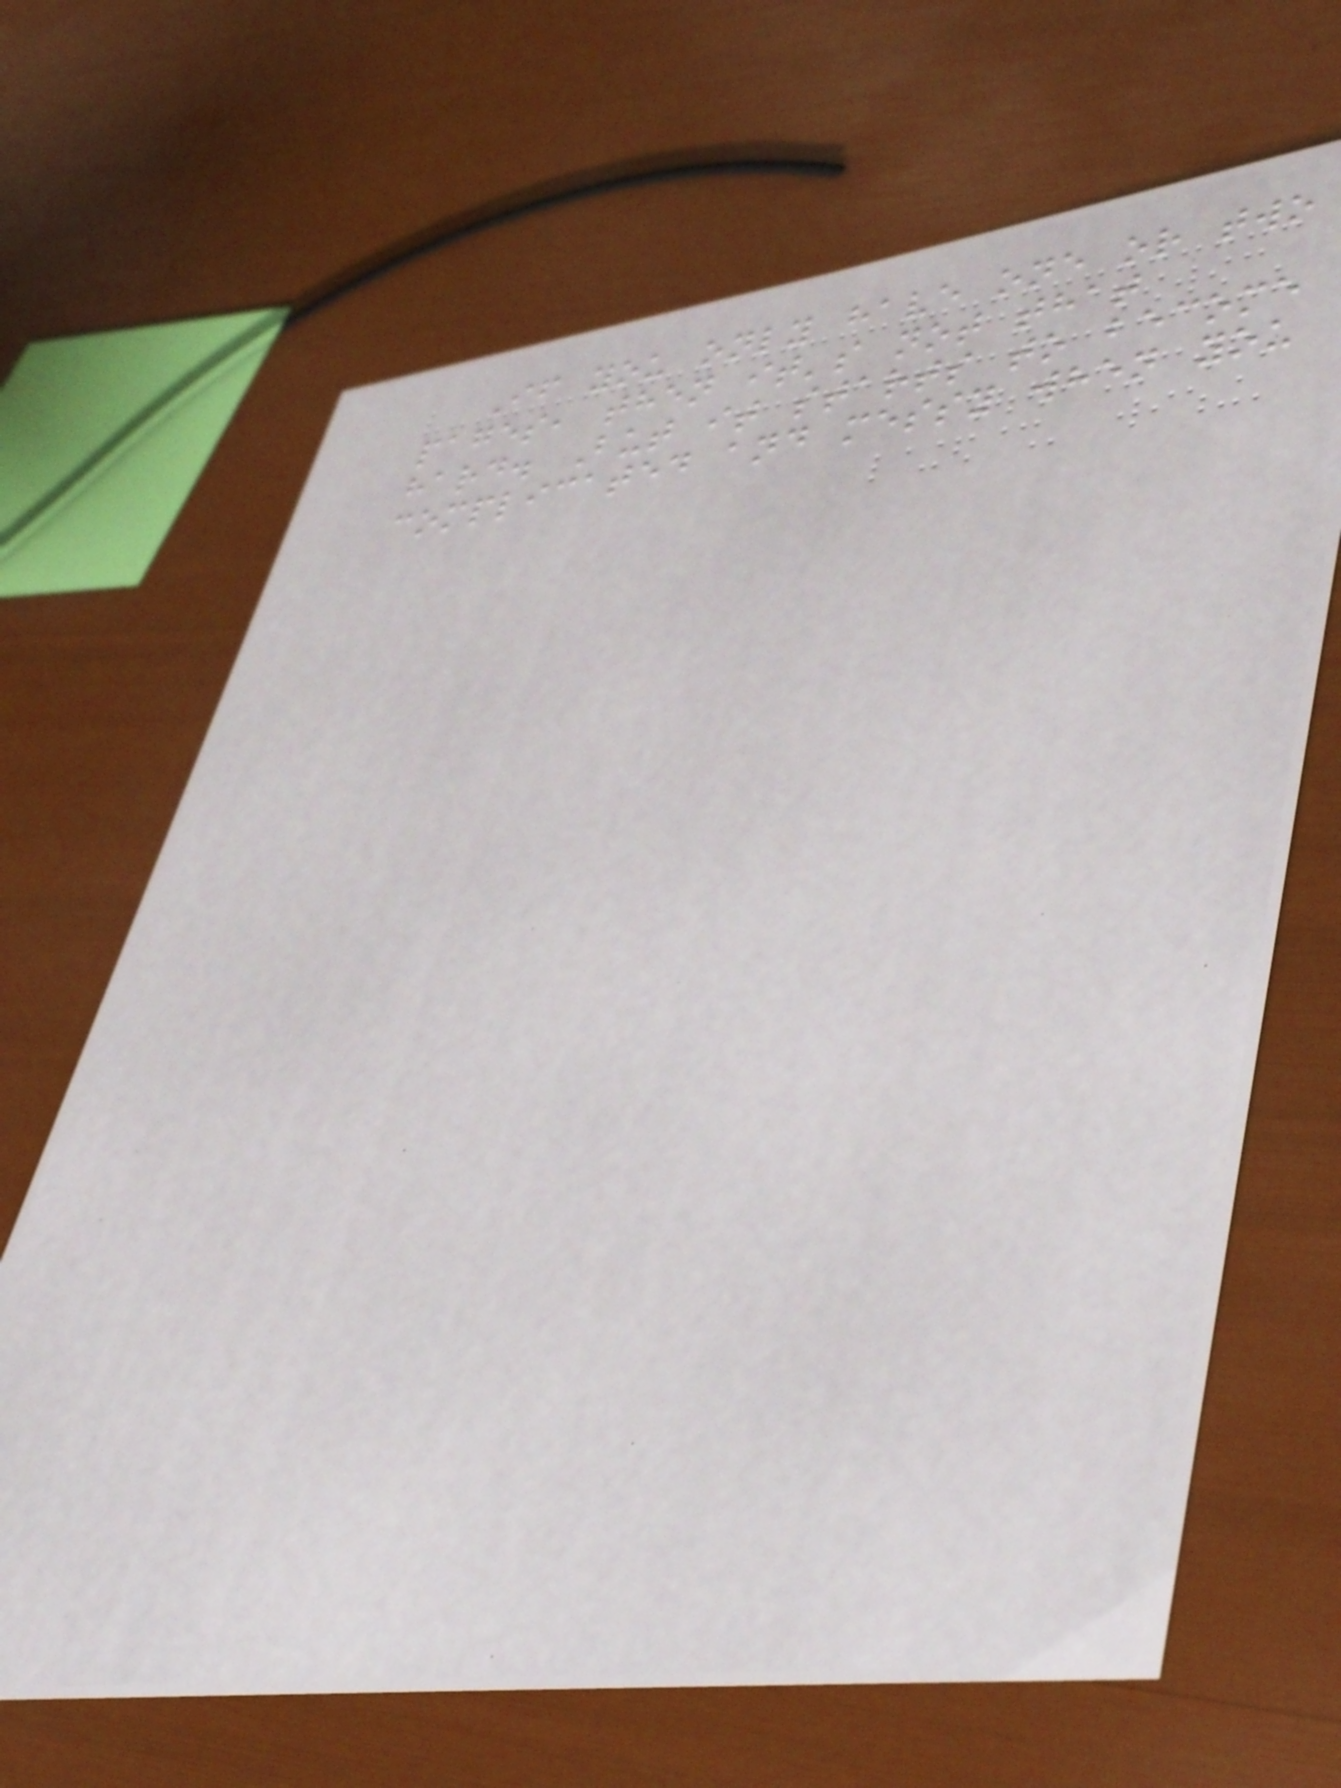If you only have one or two
pages, then it's not that
hard. But it starts to become
complicated and messy when you
